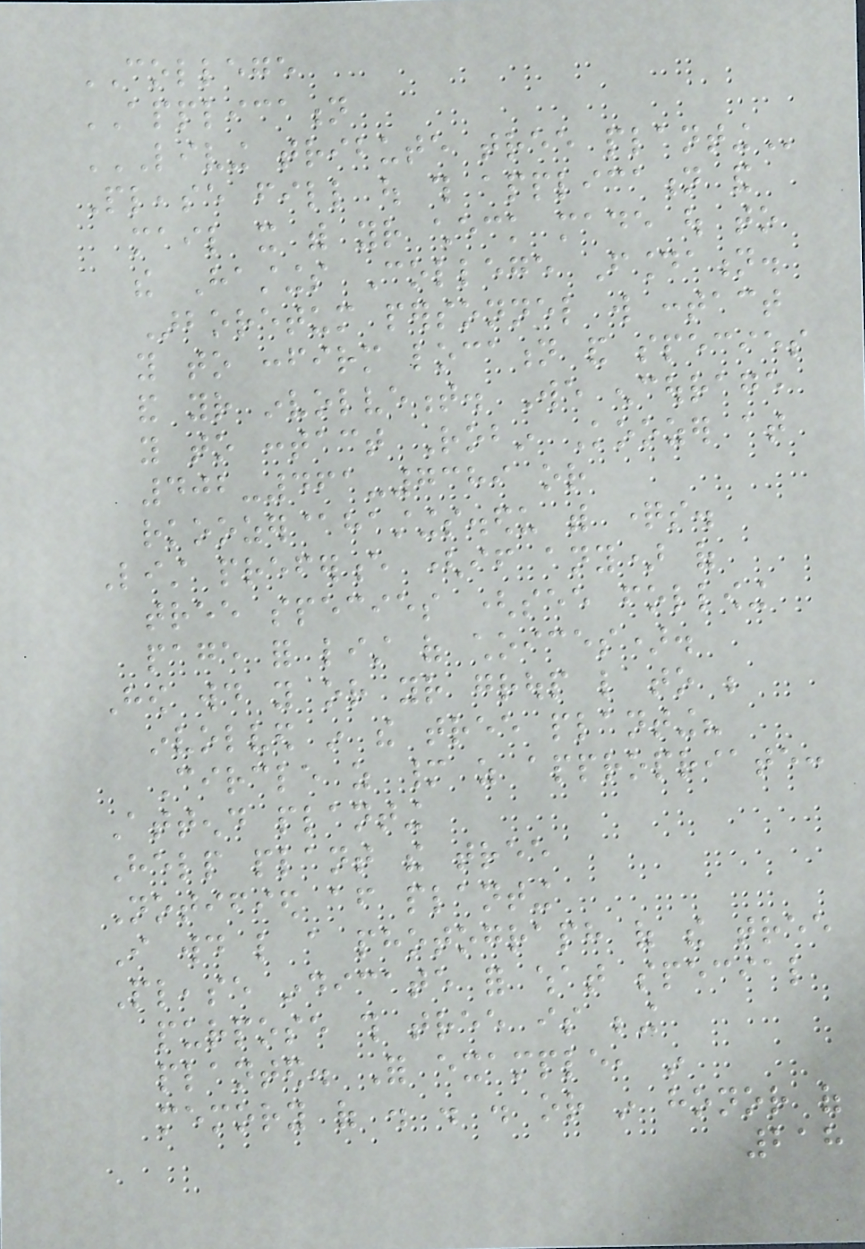COLLEGE
APPLICATION
LIVING TRIBUTE TREE PLANTING
Please fill out this application and
mail it with your check made out to
the Hastings College Foundation.
Arboretum personnel will contact
you to confirm location and species
and your involvement. We encourage
you to contact Robin Koozer at
402-461-7389 or
rkoozer@hastings.edu with questions.
List preference (if any) of
tree species (see following
page for list of choices).
How would you or your group like to be
involved in the tree planting?
Circle as many as appropriate:
Attend planting
Help plant the tree
Notified after planting
I would like a photograph of the tree
Please indicate for what special
purpose this tree is being
planted. For example, in
memory of . . . or in honor of
218
